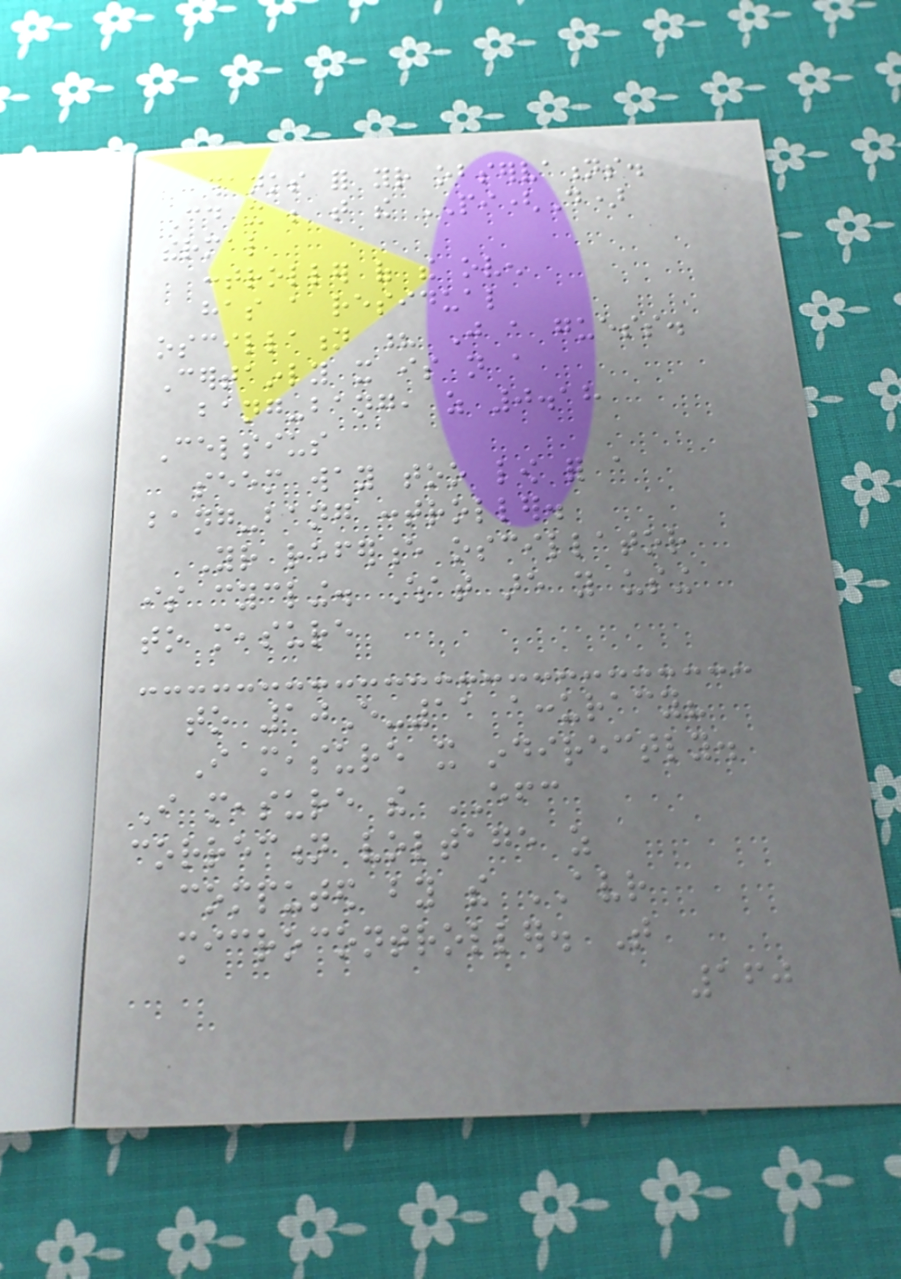thanks for your observations.
Could it be that the PI(D)
thermal
controller of the oven
has a residual
oscillation ? Just a guess.
Certainly it is not a
bang-bang, as 0.18
Celsius
seem way too low for a
bang-bang controller.
Your reference oscillator
is cycling. What are you using
to measure
to 10E-11 accuracy?
I measure it indirectly.
I measure the EFC
correction voltage as
computed by the AVR
microcontroller. That
160
